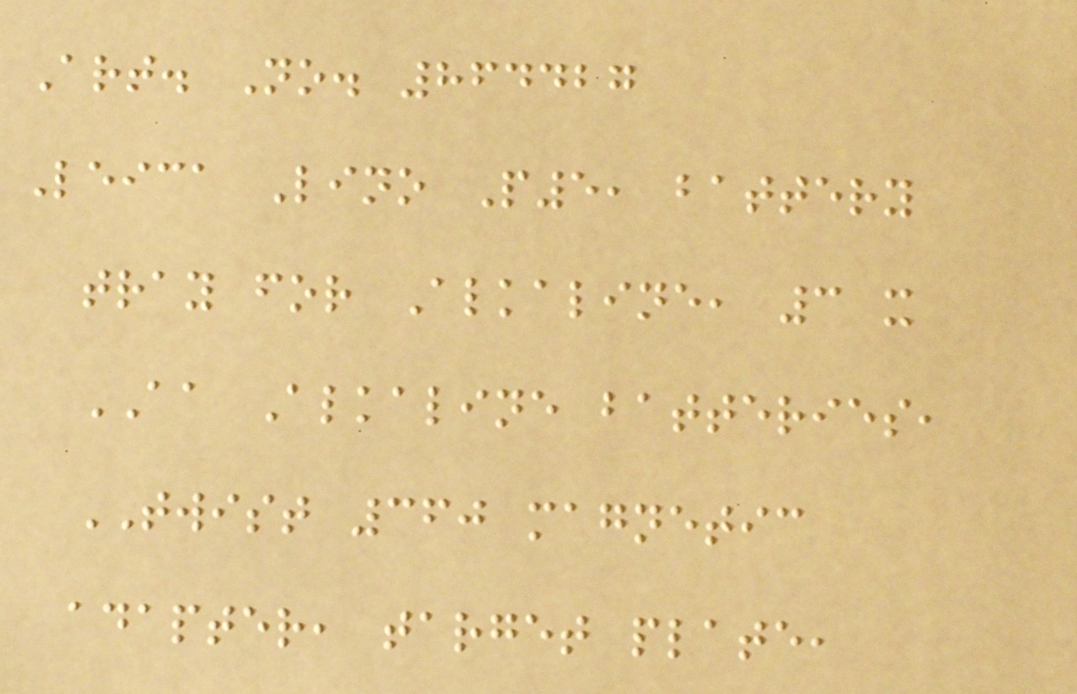Art. No. 864427
Leica Lino P5, battery
tray for Alkaline, 3 x
AA Alkaline batteries,
TWIST 360 magnetic
adapter, target plate,
